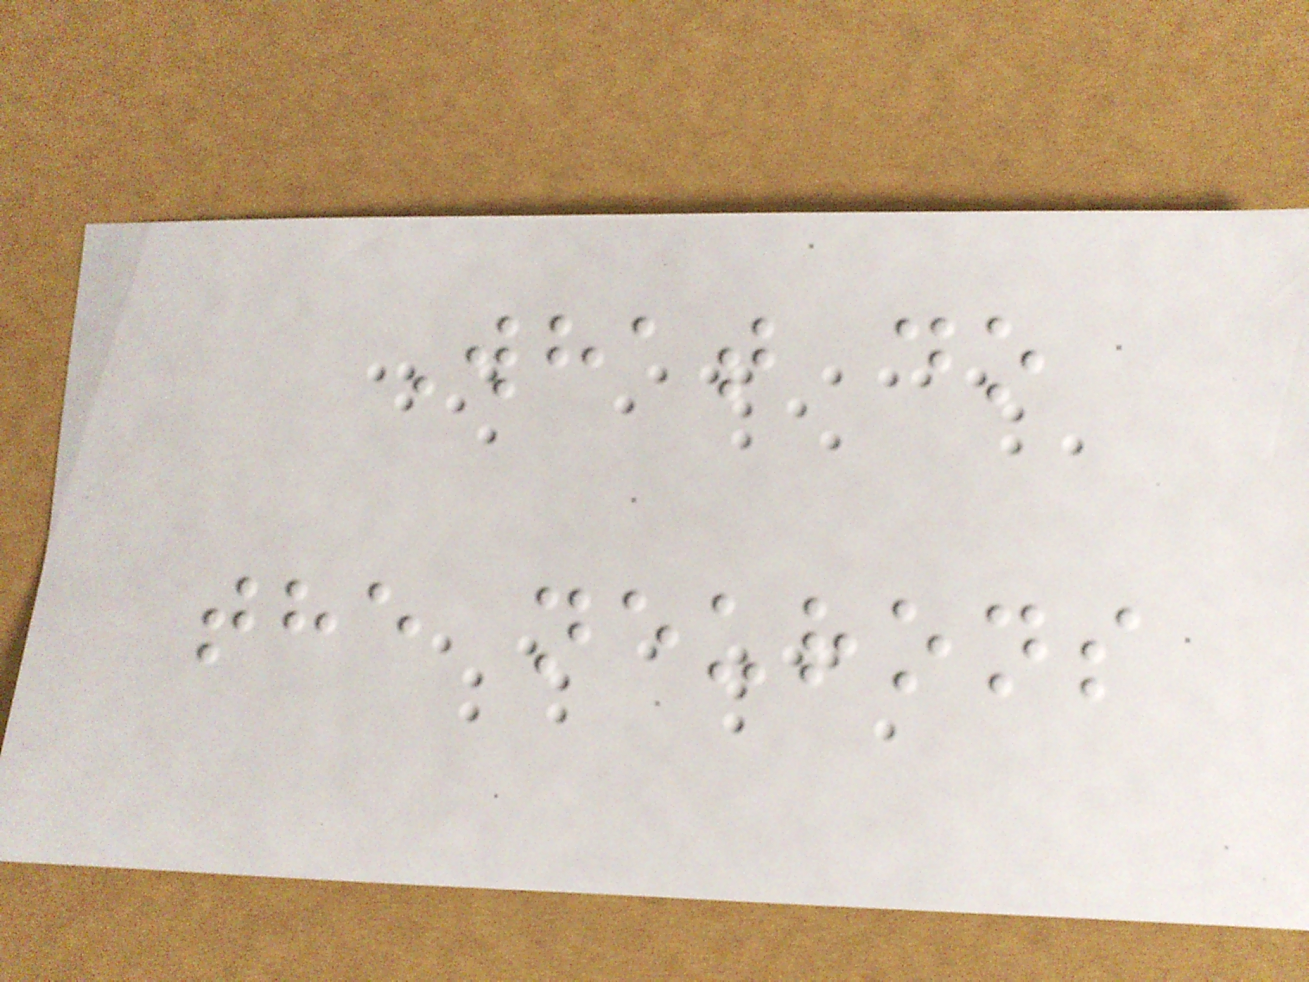What do
the neurons
